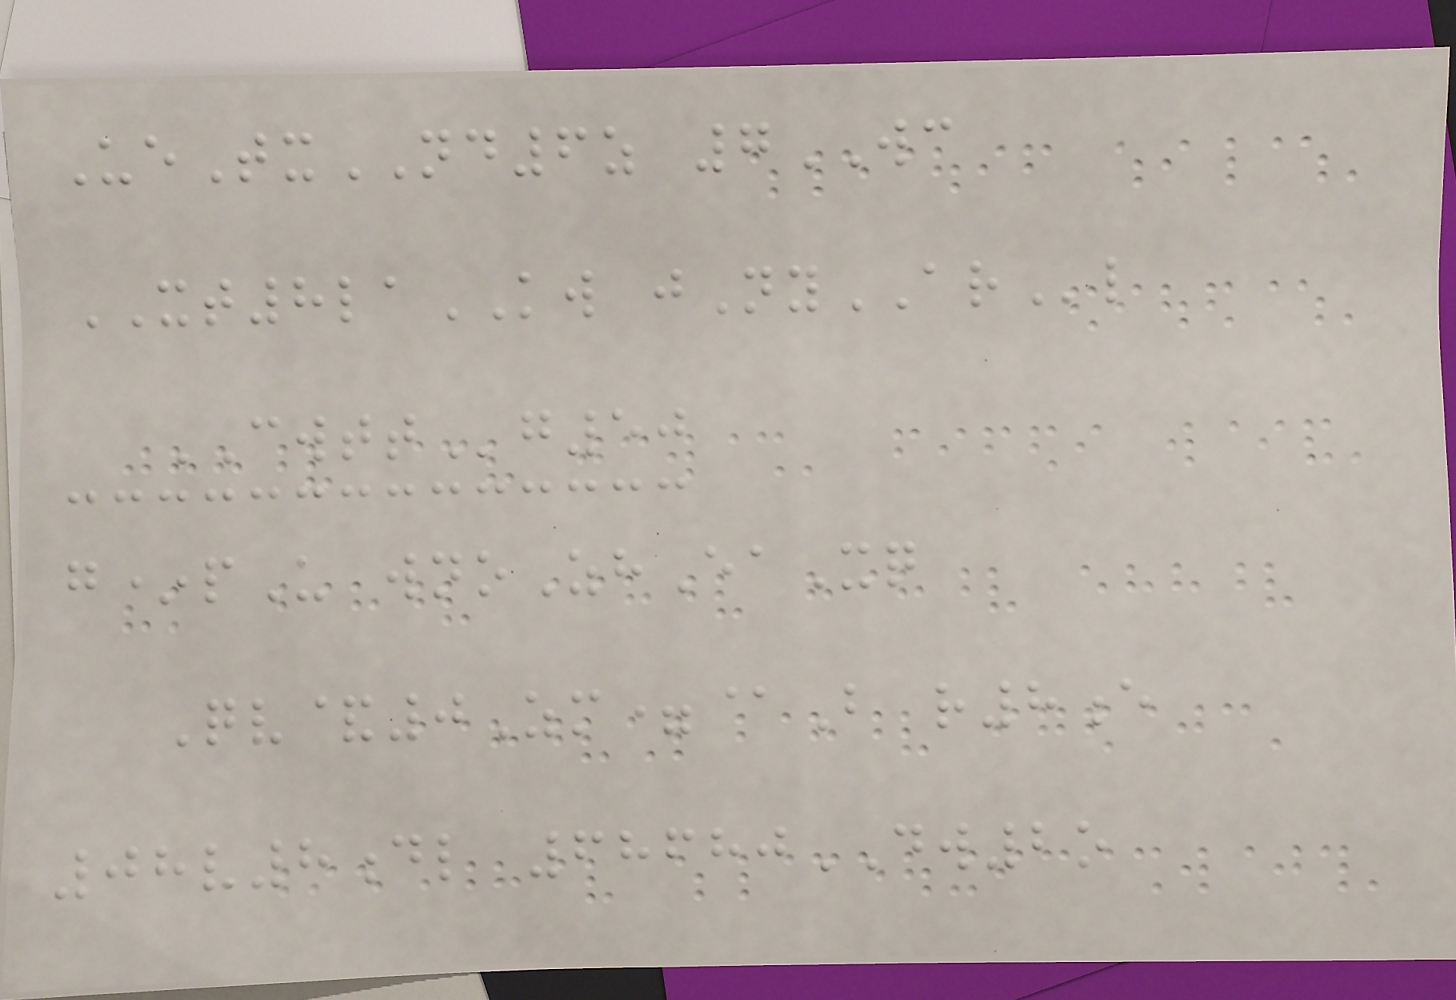UeTxND6z 7WC
XT8laKW jNyARl
CWTTg50
g*pU wnoZhEaXq
Qv&0Zm=@B r8e
08v8dl 68680DW2o
